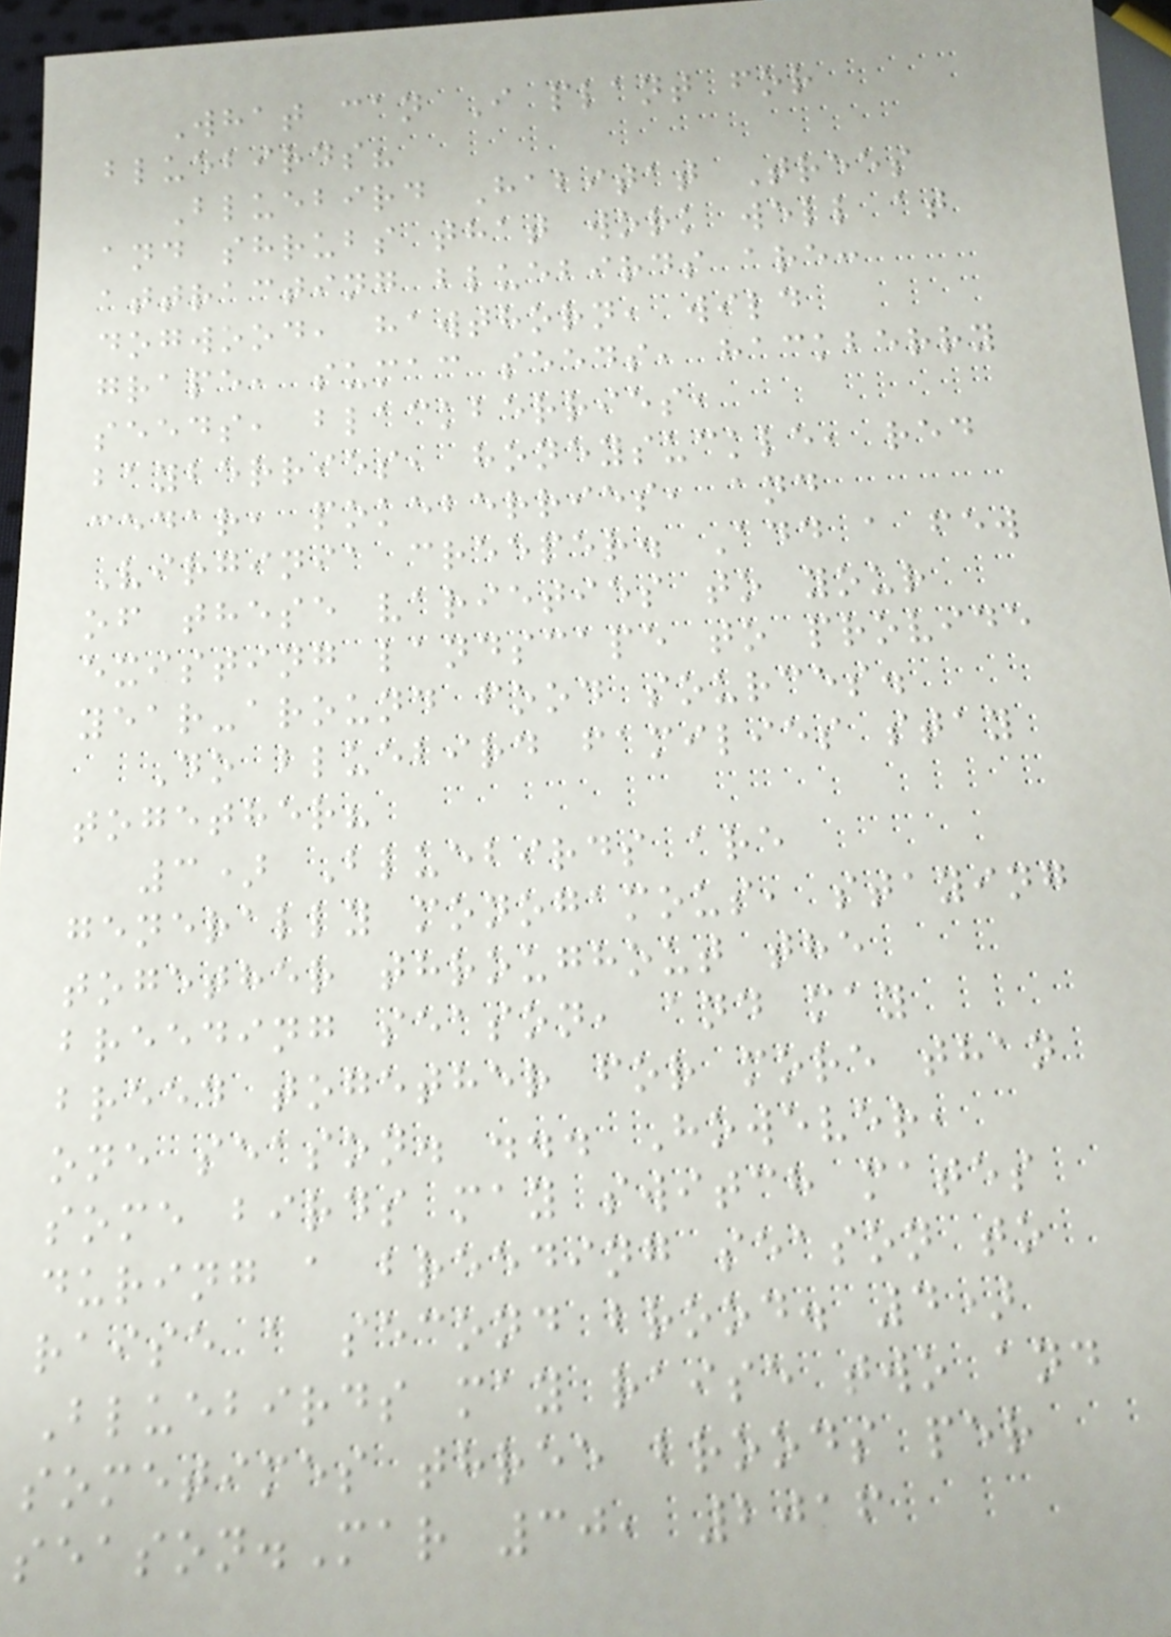What can I plant for
bluebirds?
Bluebird Habitat Trees
and shrubs that work well at
attracting bluebirds are:
dogwood, hawthorn, wild
grape, sumac seeds, hackberry
seeds, blackberries,
bayberries, honeysuckle, red
cedar, pokeberries, and
Virginia creeper. Add a few
of these varieties to your
existing landscape to provide
year-around food sources.
Do bluebird families stay
together?
3) Bluebirds are
generally monogamous, staying
together throughout the
breeding season, and may
breed together for more than
one season. ... However,
some birds may switch mates
during a breeding season to
raise a second brood. 4)
Bluebirds may raise two and
sometimes three broods per
season.Mar 30, 2016
